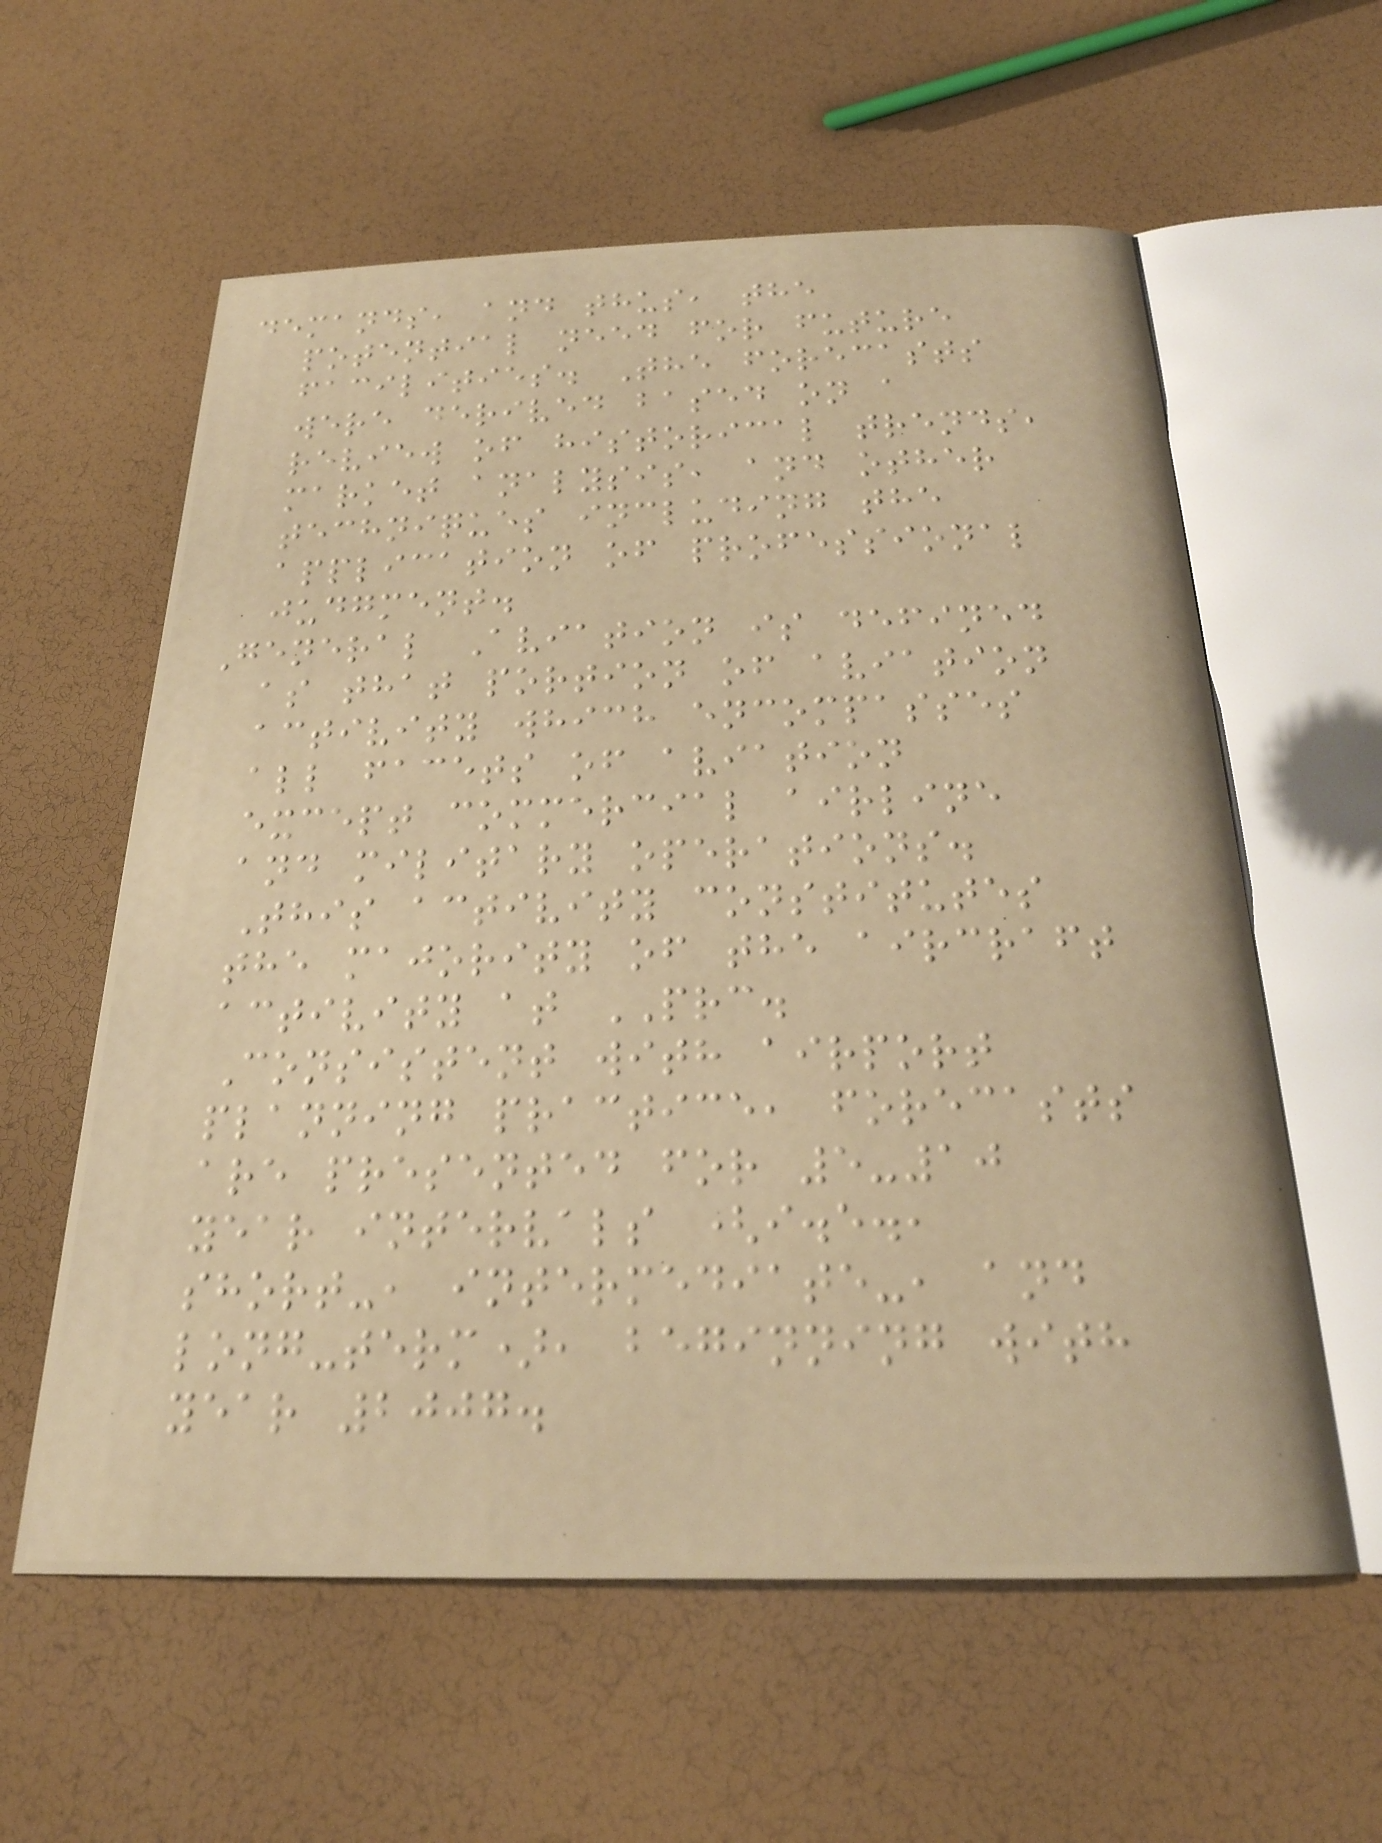demands, and thus, the
potential need for future
facilities. The forecasts
were derived based on a
review of historical trends,
market analysis, and other
techniques including the
application of professional
judgment.
General Aviation is defined
as that portion of aviation
activity which encompasses
all facets of aviation
except commercial airline
and military operations.
This activity constitutes
the majority of the aircraft
activity at PRC.
Consistent with airport
planning practice, forecasts
are presented for 5-10
year intervals (i.e.,
short-, intermediate-, and
long-term), beginning with
year 2007.
